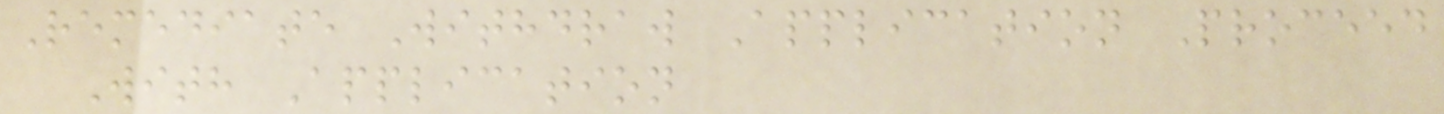Remediate Withdraw Application Proceed
With Application
